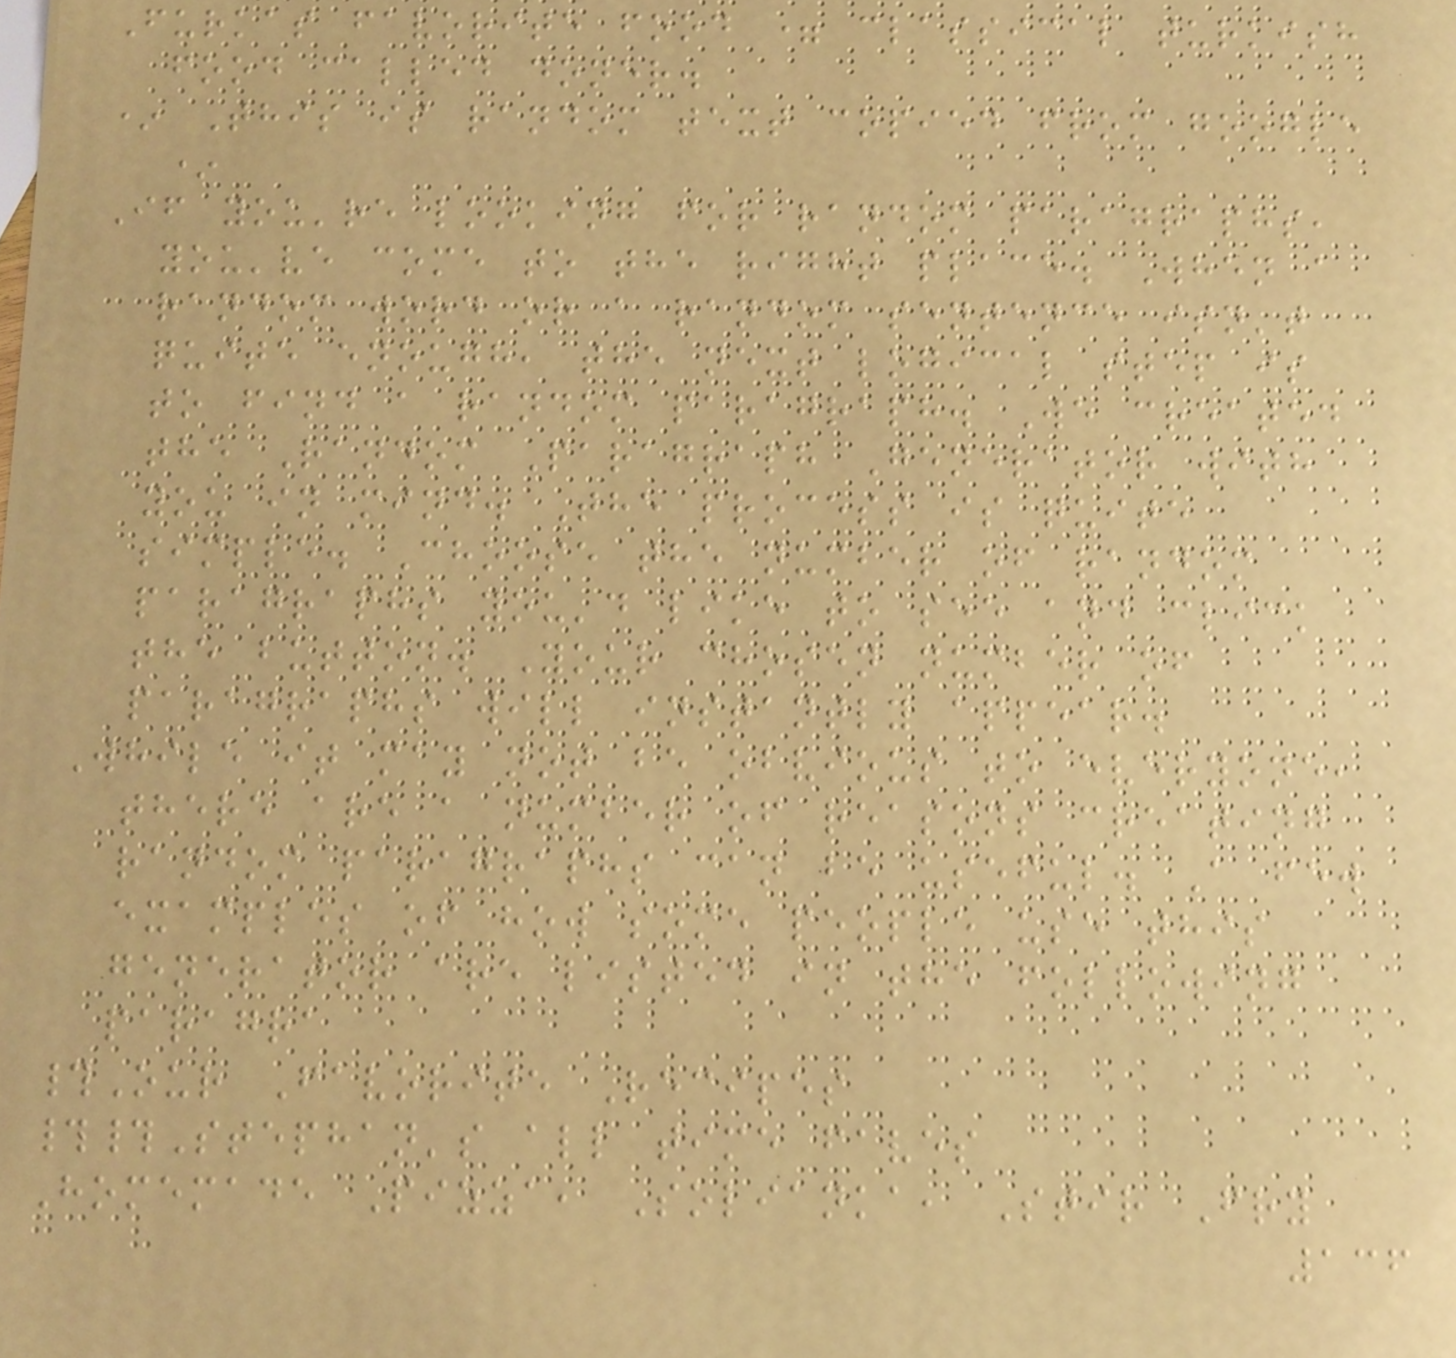Furkas favorite food = classical turkish
food called doner.
* This is random text copied from google
*
If you're looking for random paragraphs,
you've come to the right place. When a
random word or a random sentence isn't
quite enough, the next logical step is
to find a random paragraph. We created
the Random Paragraph Generator with
you in mind. The process is quite
simple. Choose the number of random
paragraphs you'd like to see and click
the button. Your chosen number of
paragraphs will instantly appear.
While it may not be obvious to everyone,
there are a number of reasons creating
random paragraphs can be useful. A few
examples of how some people use this
generator are listed in the following
paragra
#Our Favorite Recipes
##Stephan's all time faves
Homemade Pizza, Solianka, Stir Fry
136
